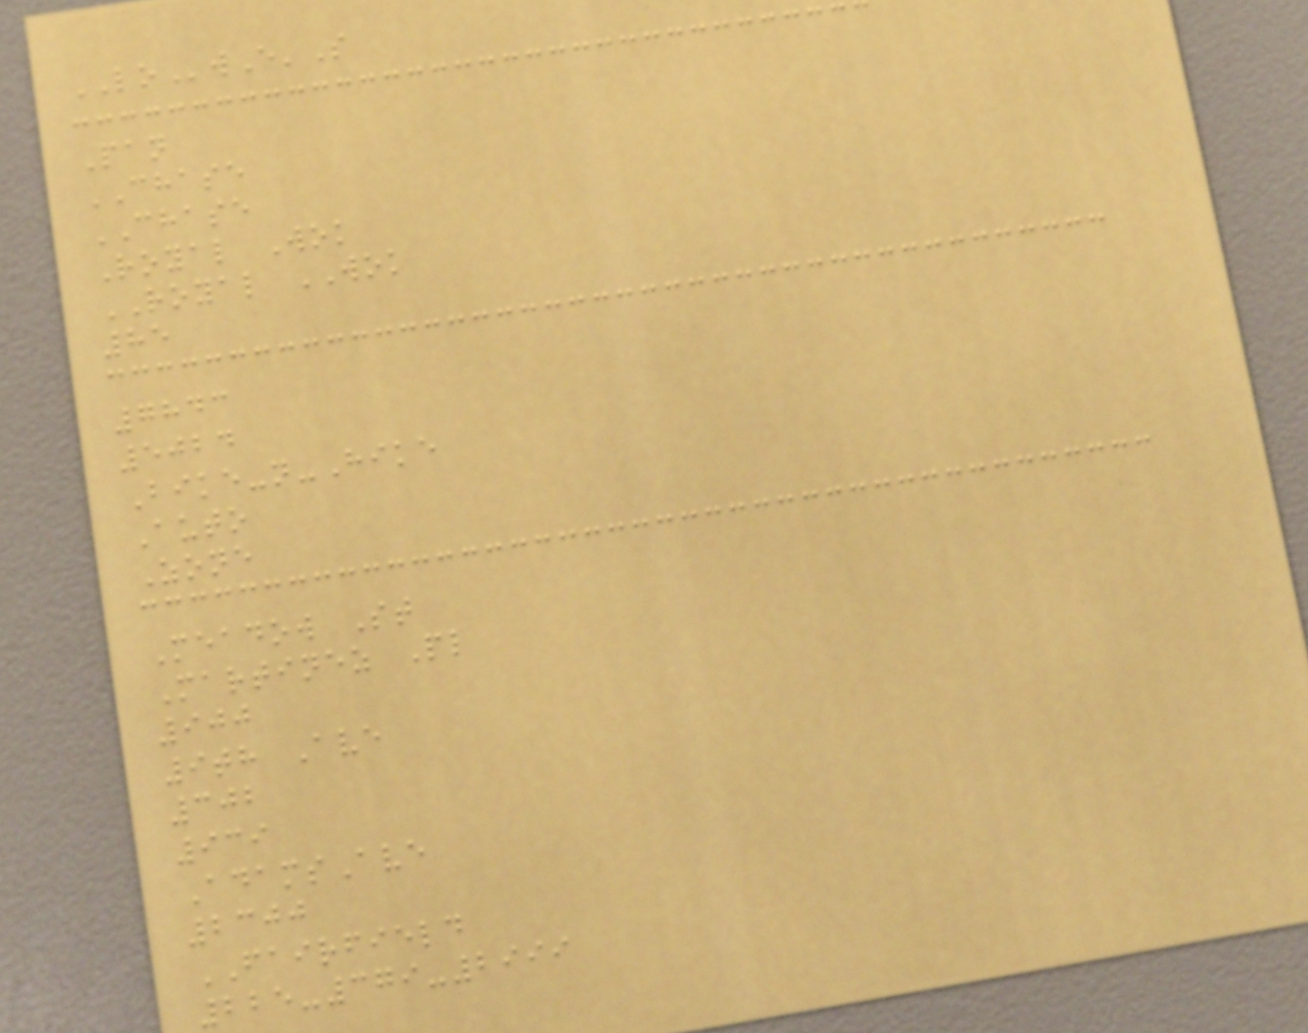LOwE'S
Pan
CHASE
CHASE
Royal Wok
ROYAL WOK
85
7843
5024
Bike-n-Hike
Auto
Zone
Meadow St
Martinez Pl
900
9th Ave
302
939
AdamsAve
2300
FAIRFIELD
225-379-2999
